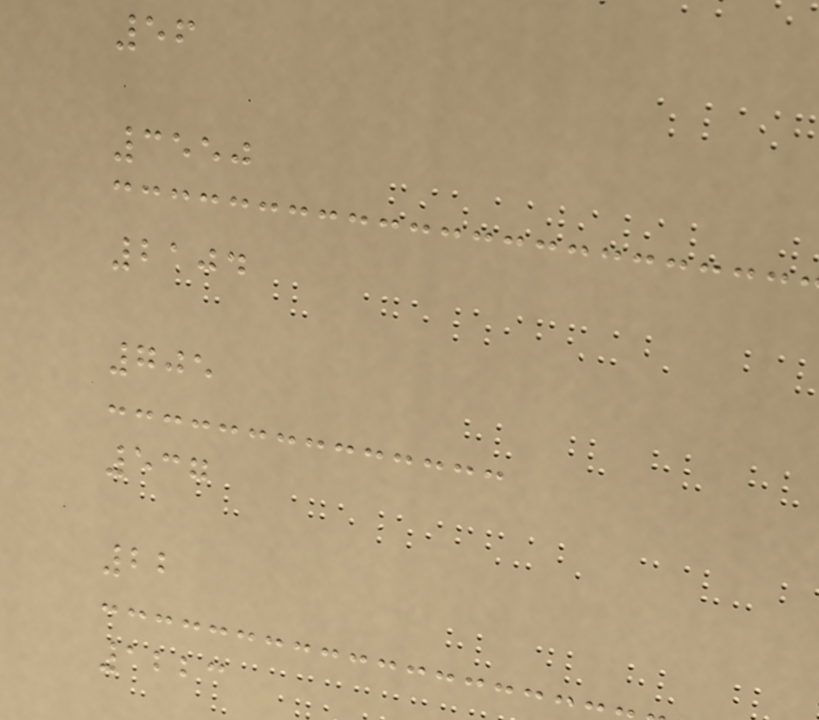56
3550
2104
705
537
22
1223
